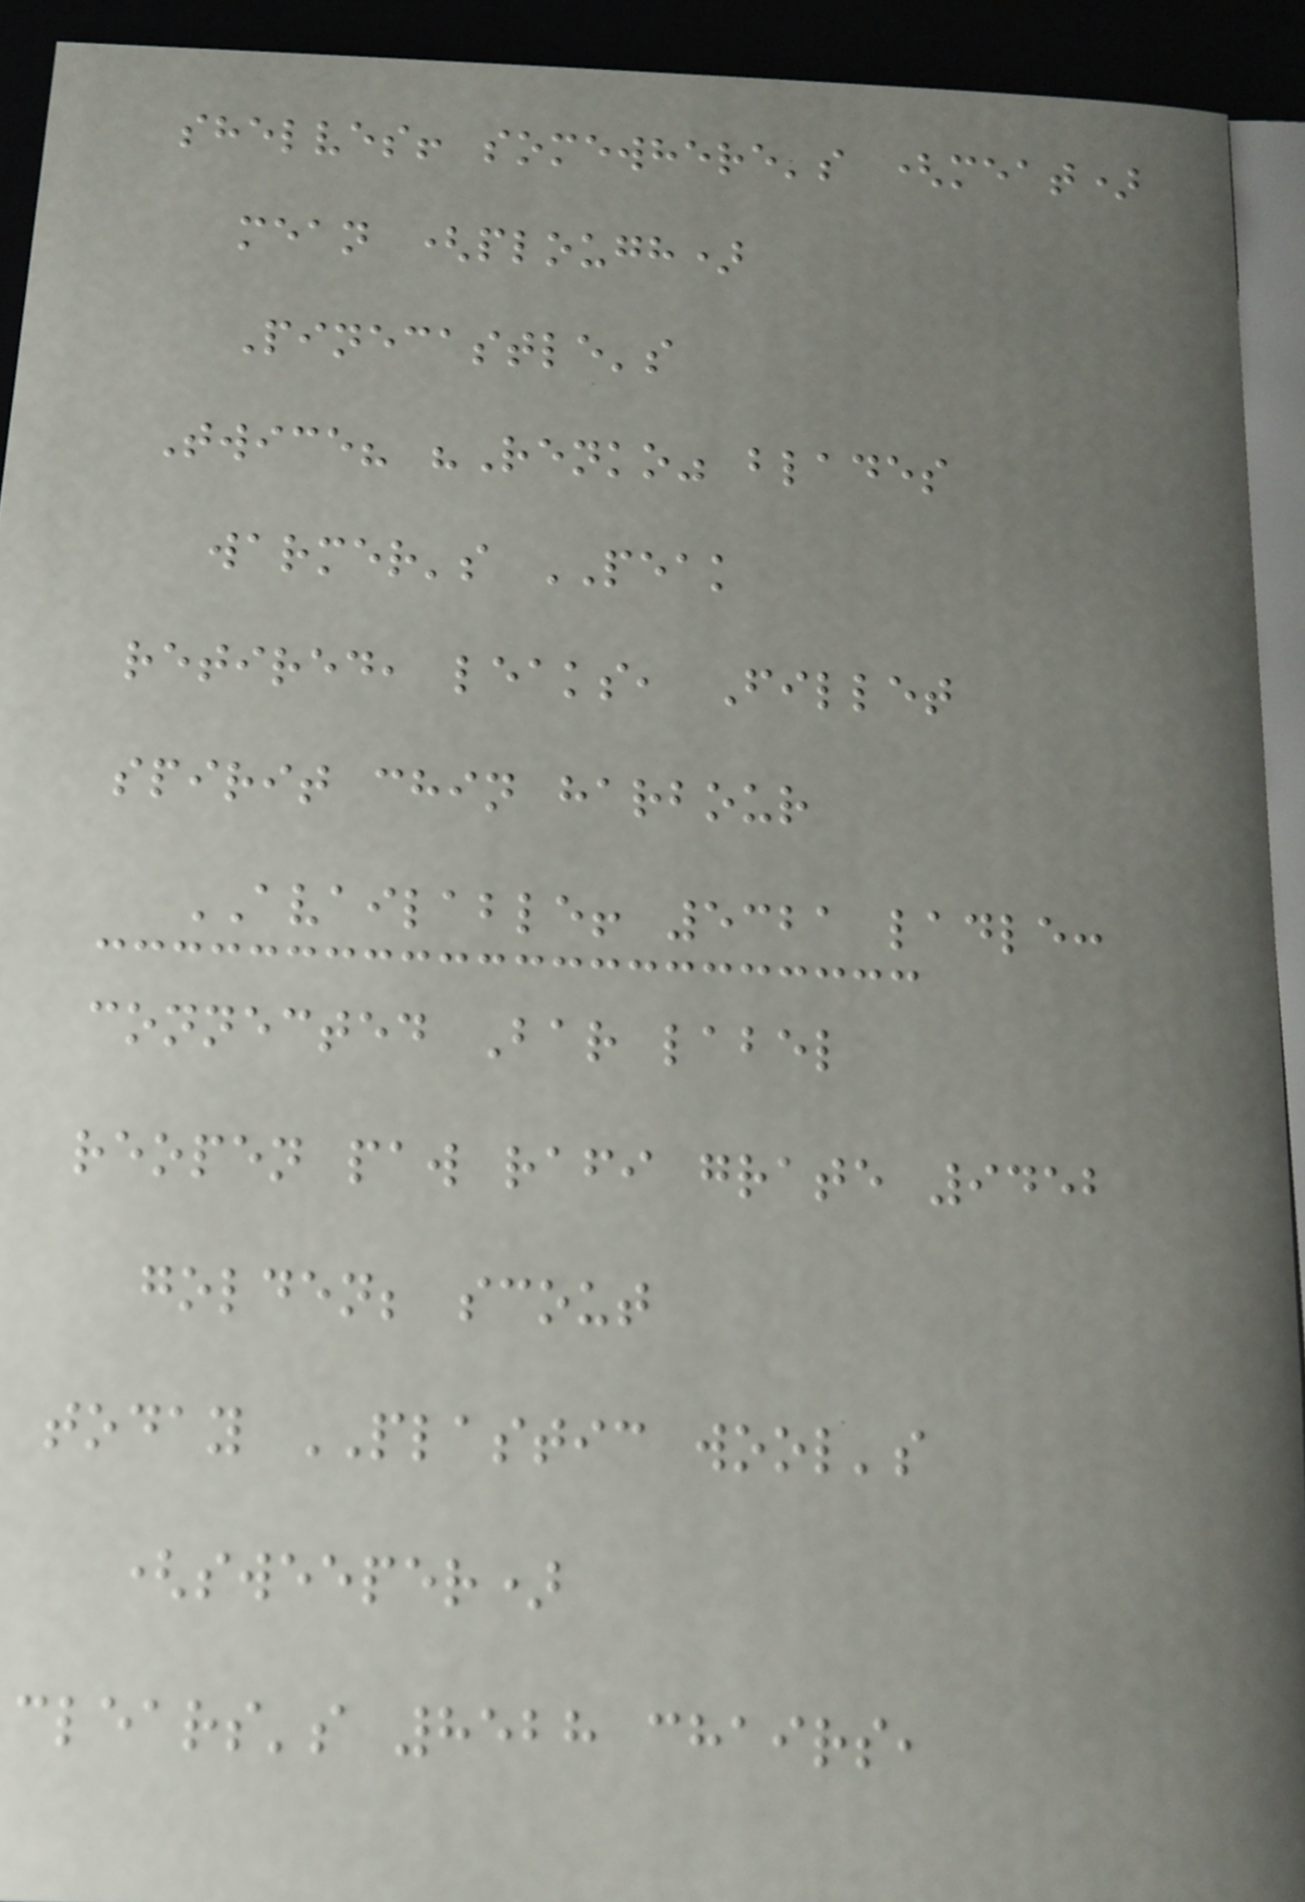shelves! somewhere's (meat)
mean (plough)
Pinecastle's
Twice? "Renko" blades
warmer's PEAK
retired, leaks, Fillet
spirit chin harbour
AVAILABLE! 5321 ladle:
connected Bar label
reopen paw rafi grate 9452
golden; scout
today PLASTIC wool's
(sweeper)
clears's 8528 chairs,
